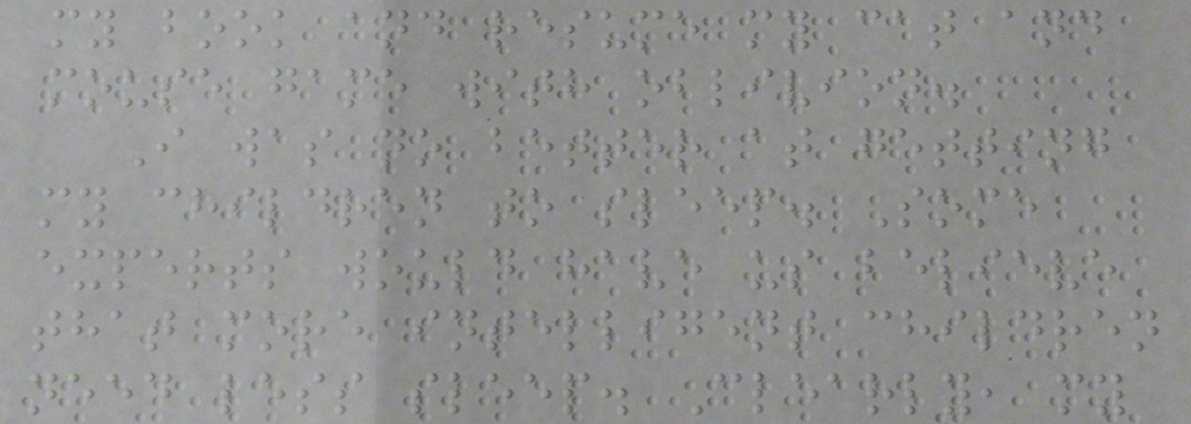my book and resume my cat and
mouse game with oblivion.
I was no better at getting
my children to sleep. Some
experts would have us believe
that more intelligent children
need less sleep. Clearly, my
